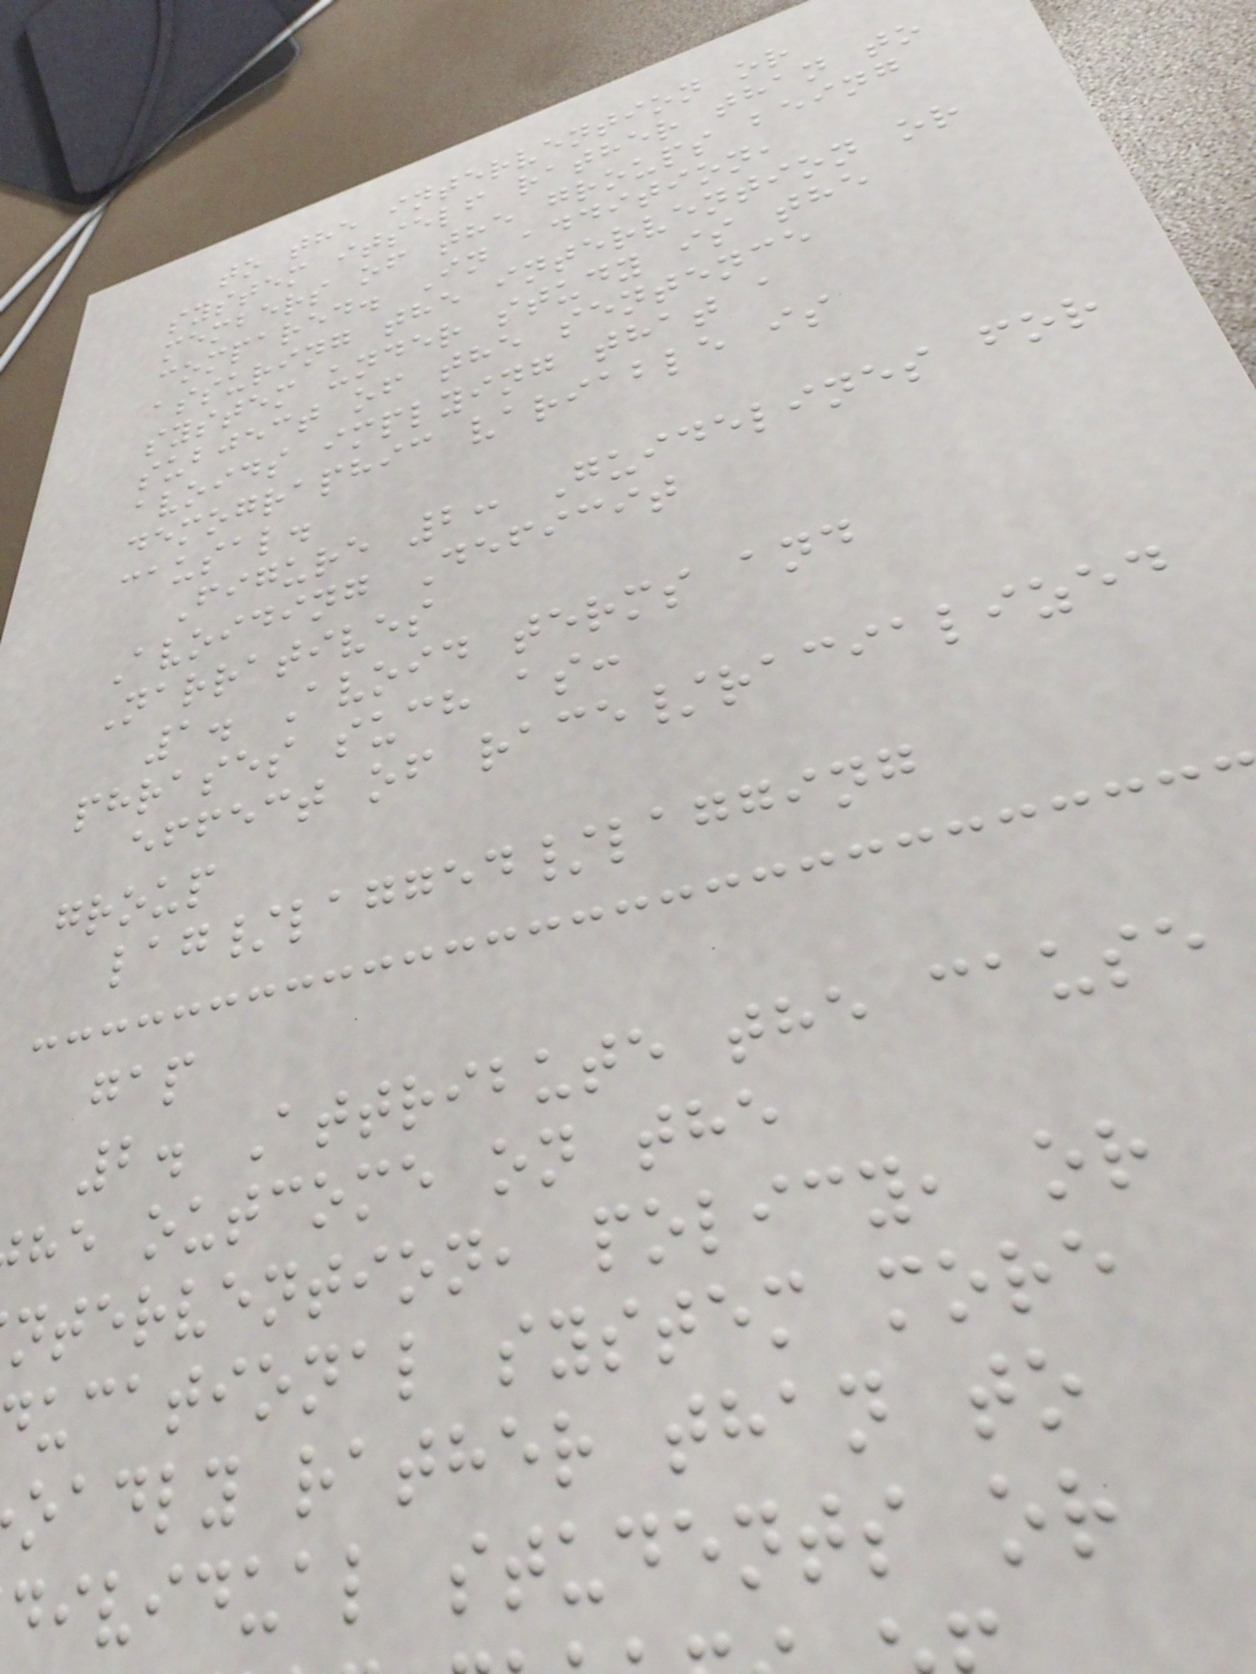to the intervention or
system itself rather than to
members of the groups being
compared. In addition,
assuring the intervention or
system under study is the
subject of the sentence
avoids implying that a
demographic variable is
causal.
Figure 2: Guidelines for
Avoiding Deficit
Narratives
1. Avoid terms and
phrases such as:
effect of race/racialized
group
lag/lagged/lagging
gap
2. Attribute the cause
he outcome on the
ntervention, policy, or
ucational system more
oadly rather than to
dividual students or
